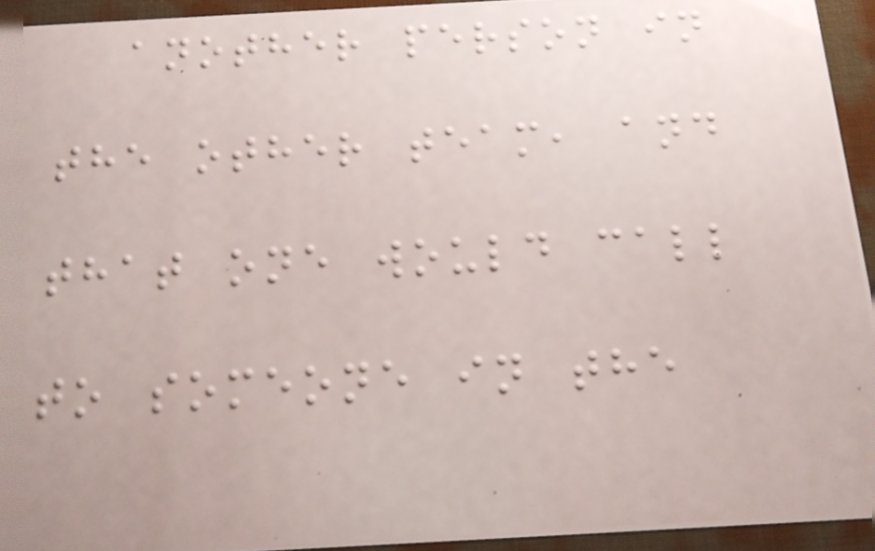another person in
the other team, and
that one would call
to someone in the
